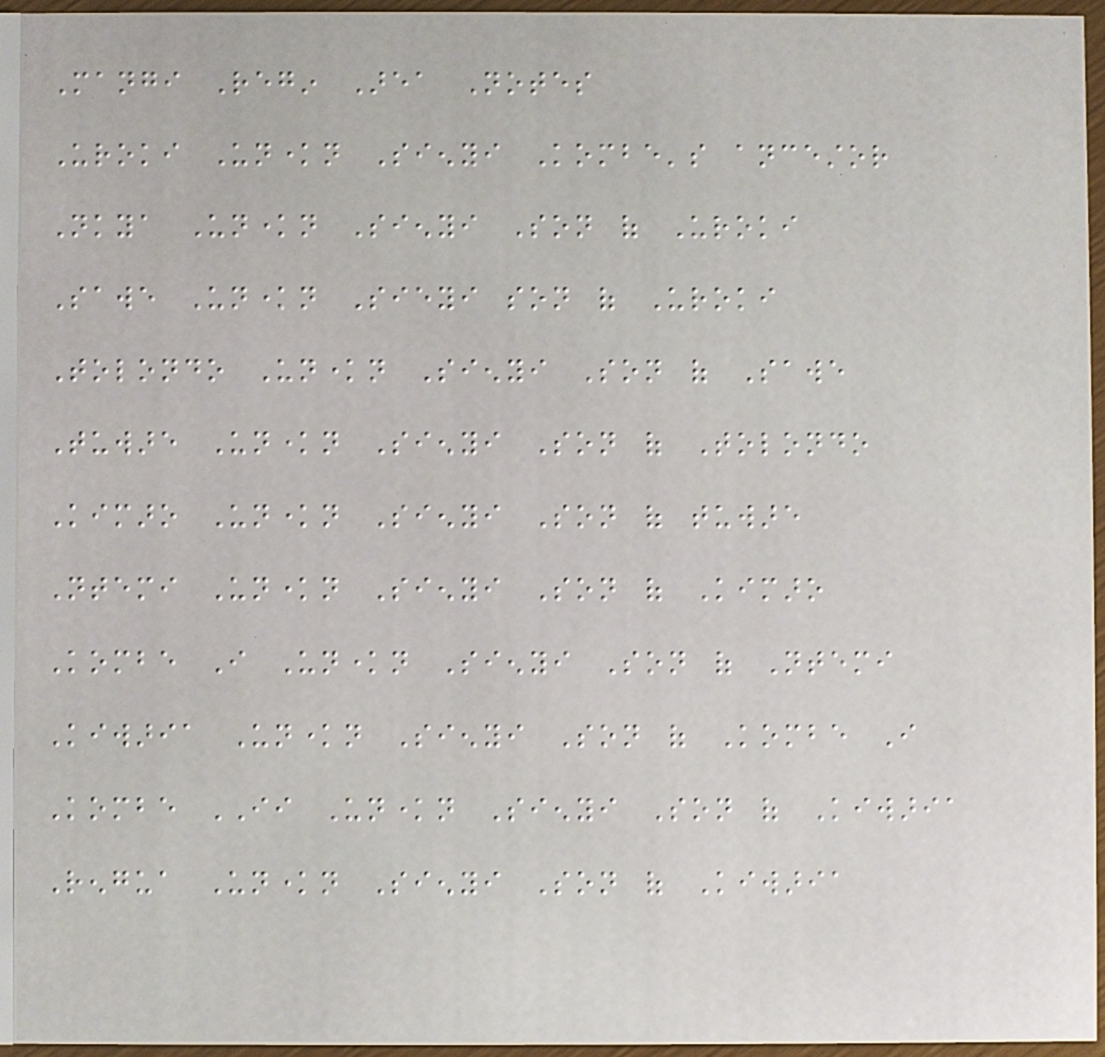Mangi Regin Area Notes
Uroki Unknown Sienyi Kombe's ancestor
Nkya Unknown Sienyi Son of Uroki
Sawe Unknown Sieyi son of Uroki
Tolondo Unknown Sienyi Son of Sawe
Tuware Unknown Sienyi Son of Tolondo
Kimaro Unknown Sienyi Son of tuware
Ntemi Unknown Sienyi Son of Kimaro
Kombe I Unknown Sienyi Son of Ntemi
Kiwaria Unknown Sienyi Son of Kombe I
Kombe II Unknown Sienyi Son of Kiwaria
Rengua Unknown Sienyi Son of Kiwaria
